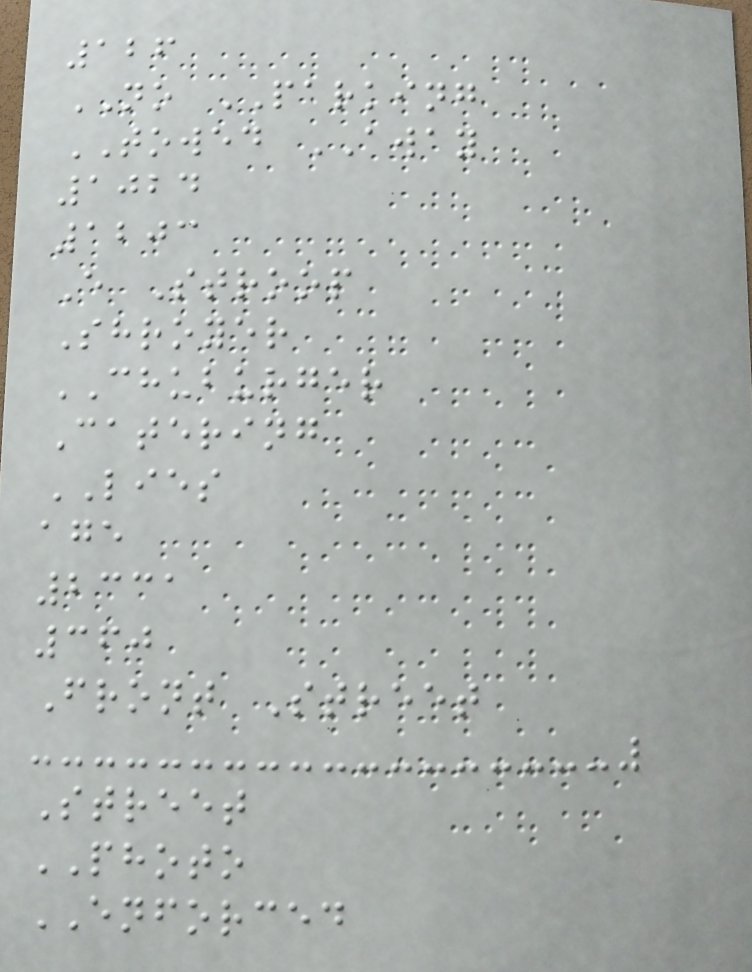126
NO PARKING
TOWED AWAY
1024
1203
E Stroop
Shroyer
CHUBURGER
Catering
LIES
age
2331
360
Front Street
Street
PHOTO
ENFORCED
